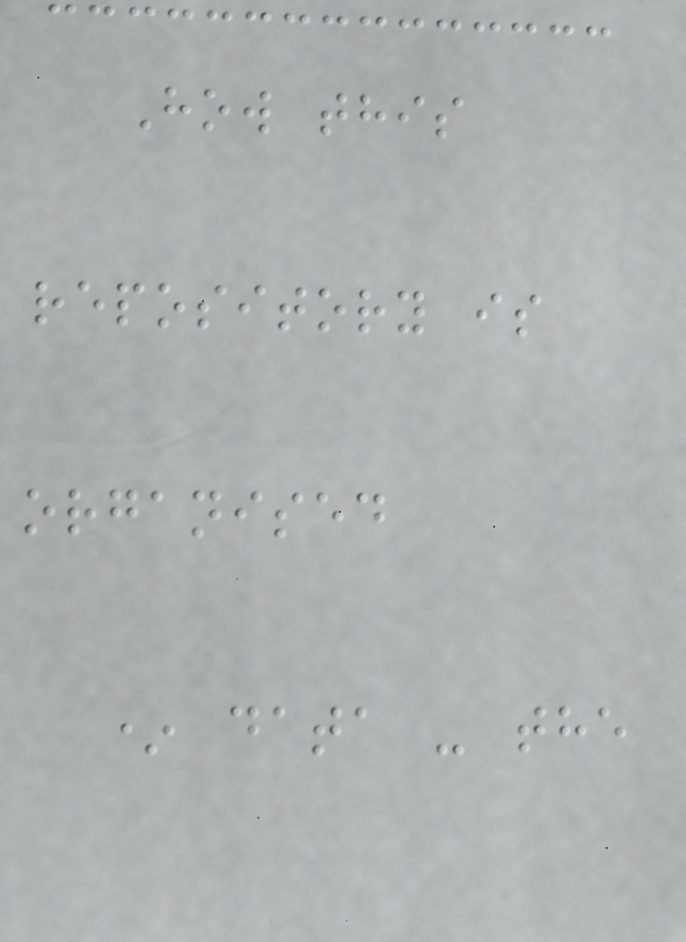How this
repository is
organised
* data - the
